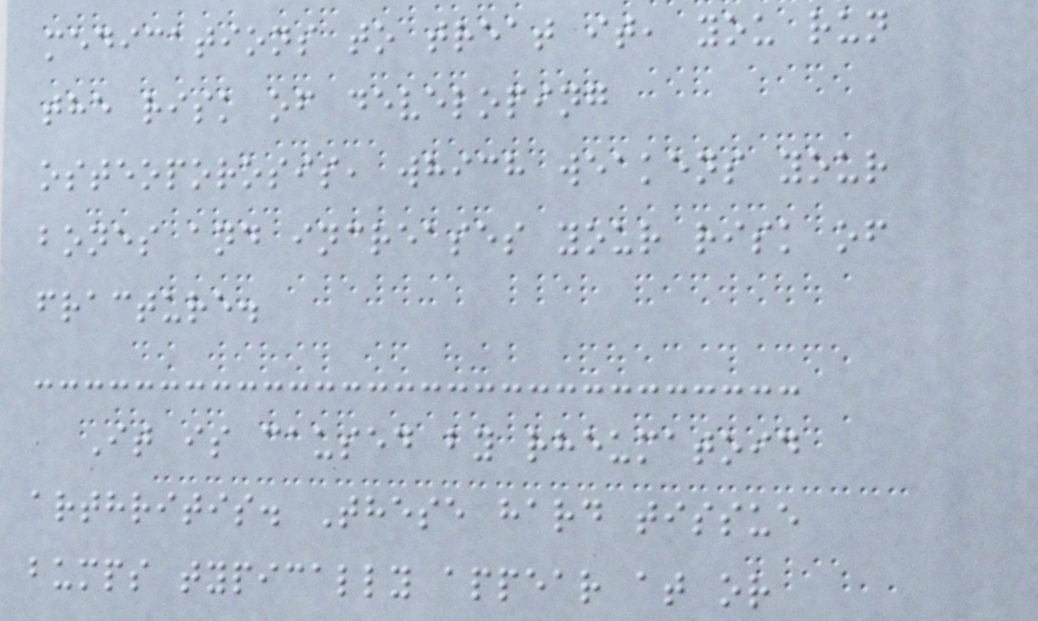medications to treat it, you run
the risk of developing
osteoporosis, which weakens your
bones and increases your risk of
fracture.
It is caused by rheumatoid
arthritis. These hard tissue
bumps typically appear at or
